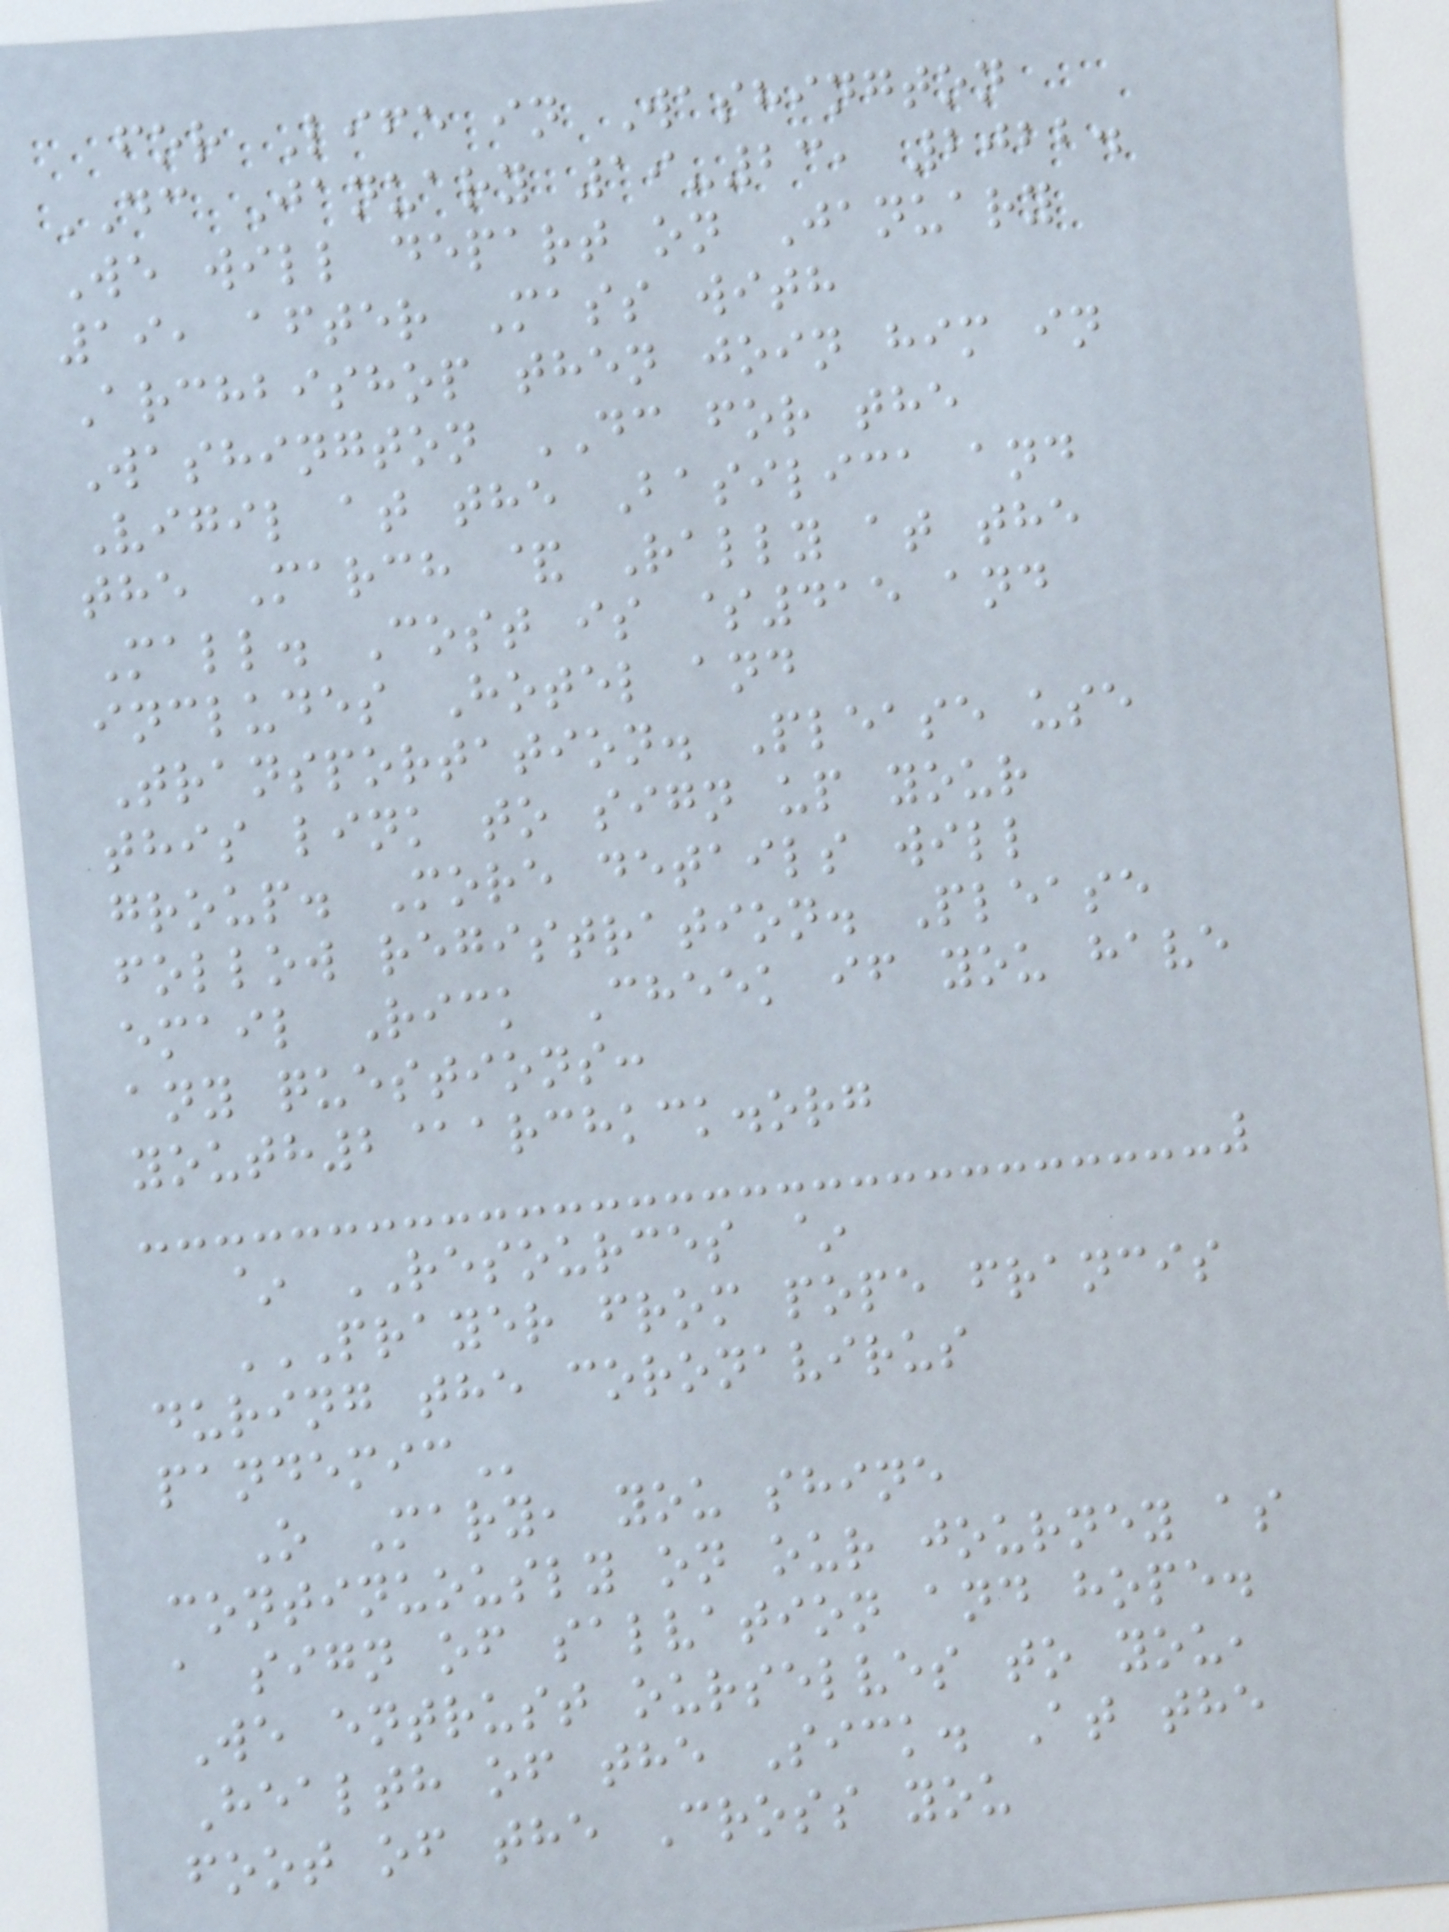for Life in Washington
DC January 19-23, 2022.
We will depart on January
19, after Mass with
Archbishop then join him in
Washington DC for the
Vigil at the Basilica and
the March & Rally at the
Mall. Cost is $415 and
includes Hotel and
Transportation. Please use
this link to sign up your
group. More details will
follow registration. Please
email Rick Cheek if you have
any questions:
youth2@archkck.org
~ RESOURCES ~
PRAYER FROM POPE FRANCIS
DURING THE CORONAVIRUS
PANDEMIC
O Mary, you shine
continuously on our journey as
a sign of salvation and hope.
We entrust ourselves to you,
Health of the Sick. At the
foot of the Cross you
